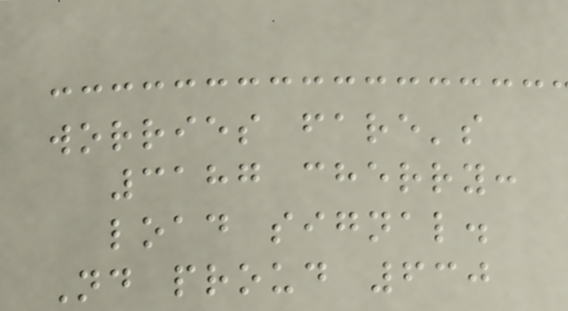worries fare's
3187 cherry:
load signal.
Nd proud 630
